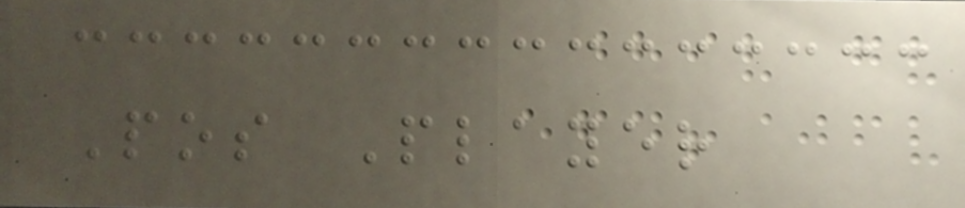Pos Player
